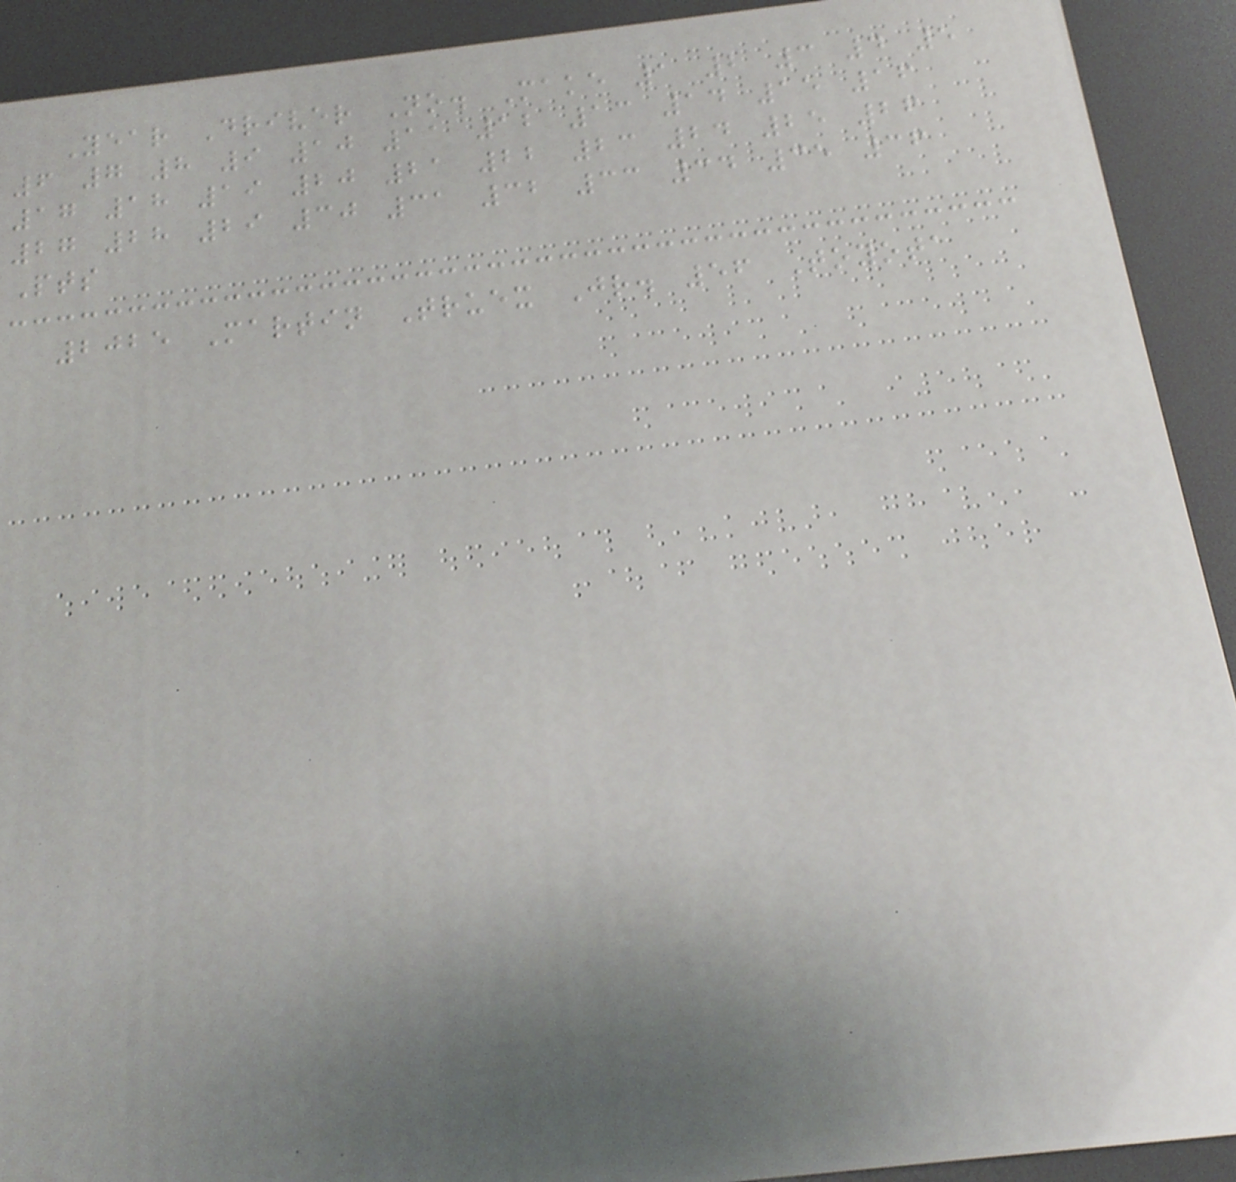Year Driver No. Make 1 2 3 4 5
6 7 8 9 10 11 12 13 14 15 16
17 18 19 20 21 22 23 24 25 26
27 28 29 30 31 32 33 34 35 36
Pts
2025 Martin Truex Jr. 56 Toyota
